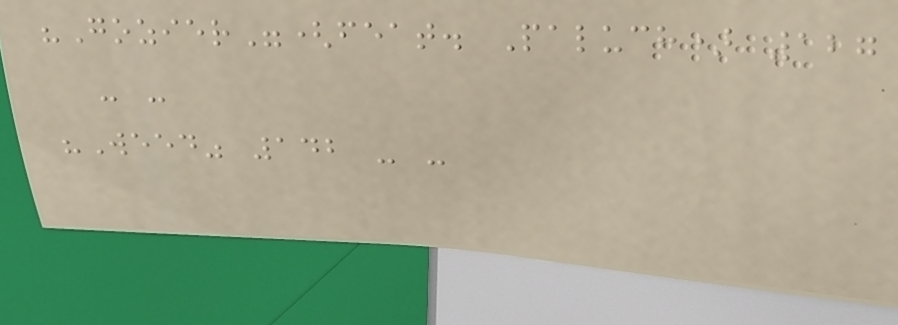"Gozier"(feat. Paluch) 127
- -
"Weed" 142 - -
